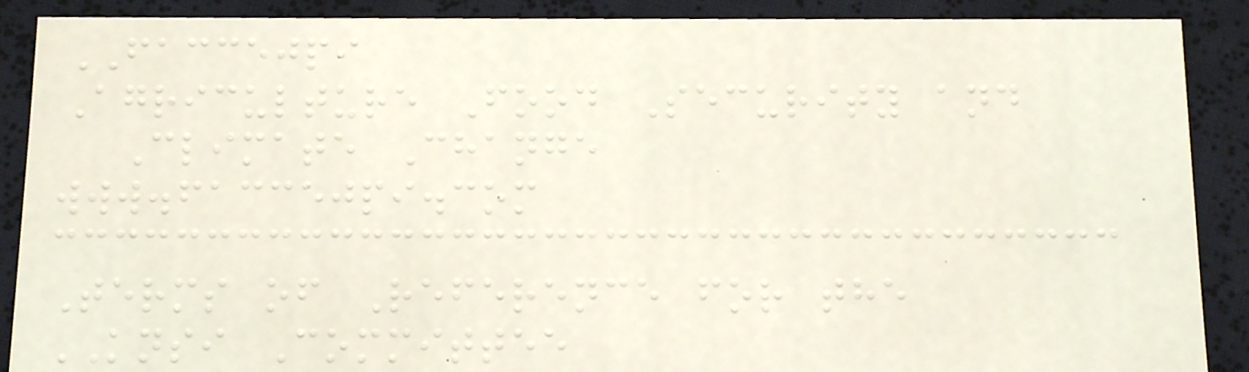FACCEJPI
Agriculture Food Security and
Climate Change
www.faccejpi.com
Terms of Reference for the
KNSI Committee
